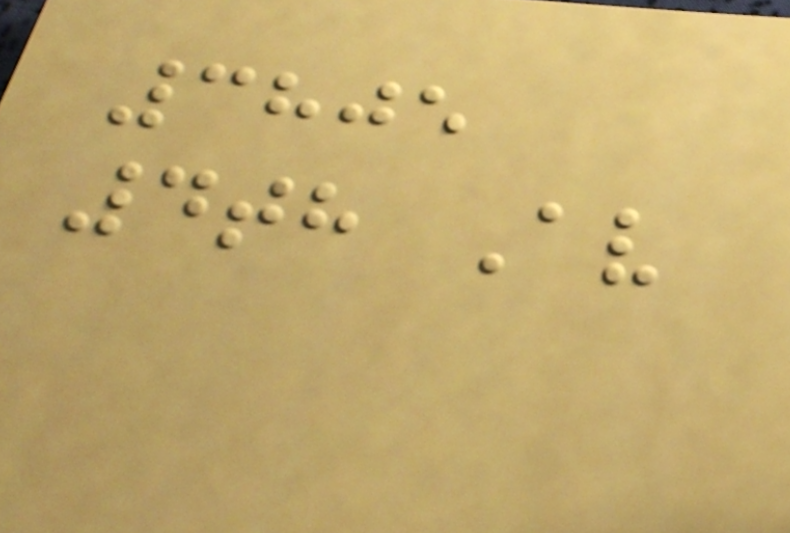3805
4th Av
